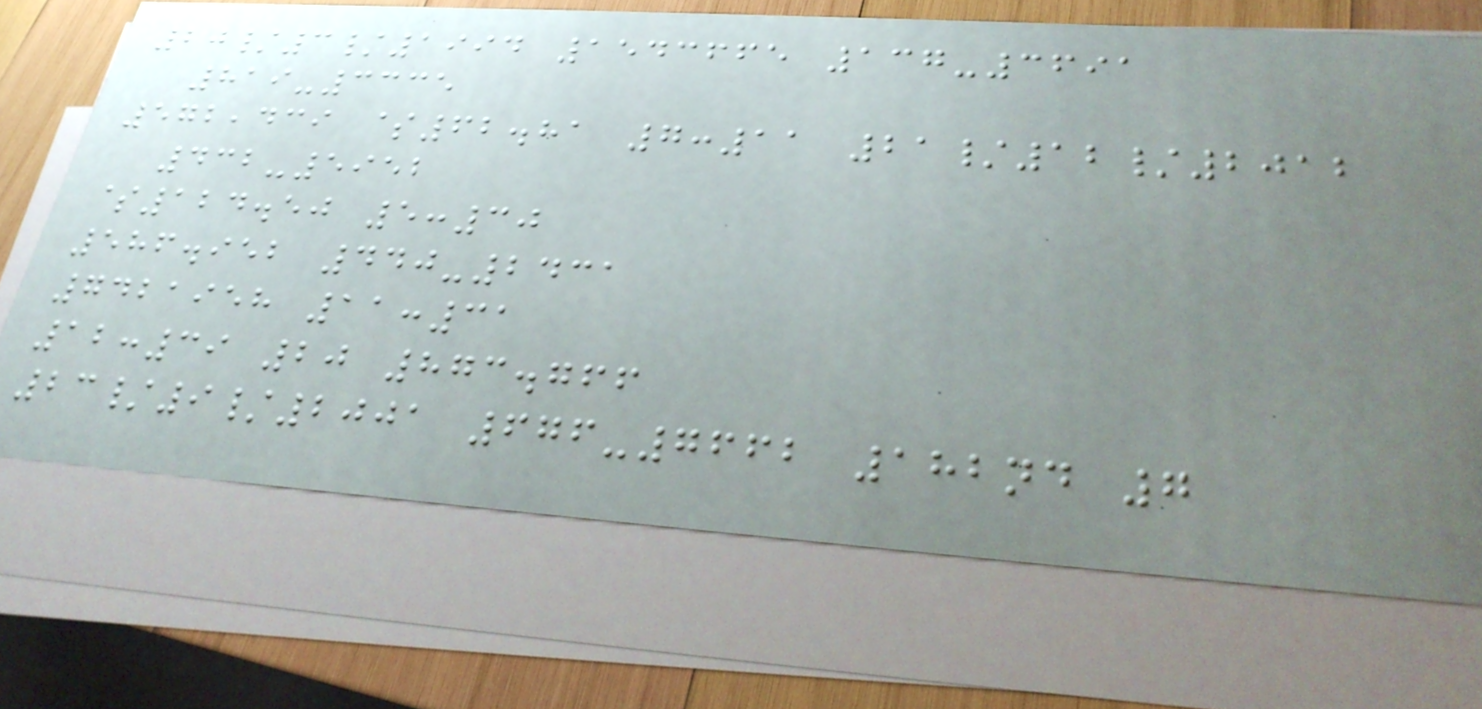20/3/1994 1543665 137-3691
819-3335
572,439 $62.81 7:11 21/12/2012
432-5952
$124.50 5:30
586.952 440-2431
7421958 11:31
12:39 20 873.766
23/9/2001 676-7662 182nd 7
